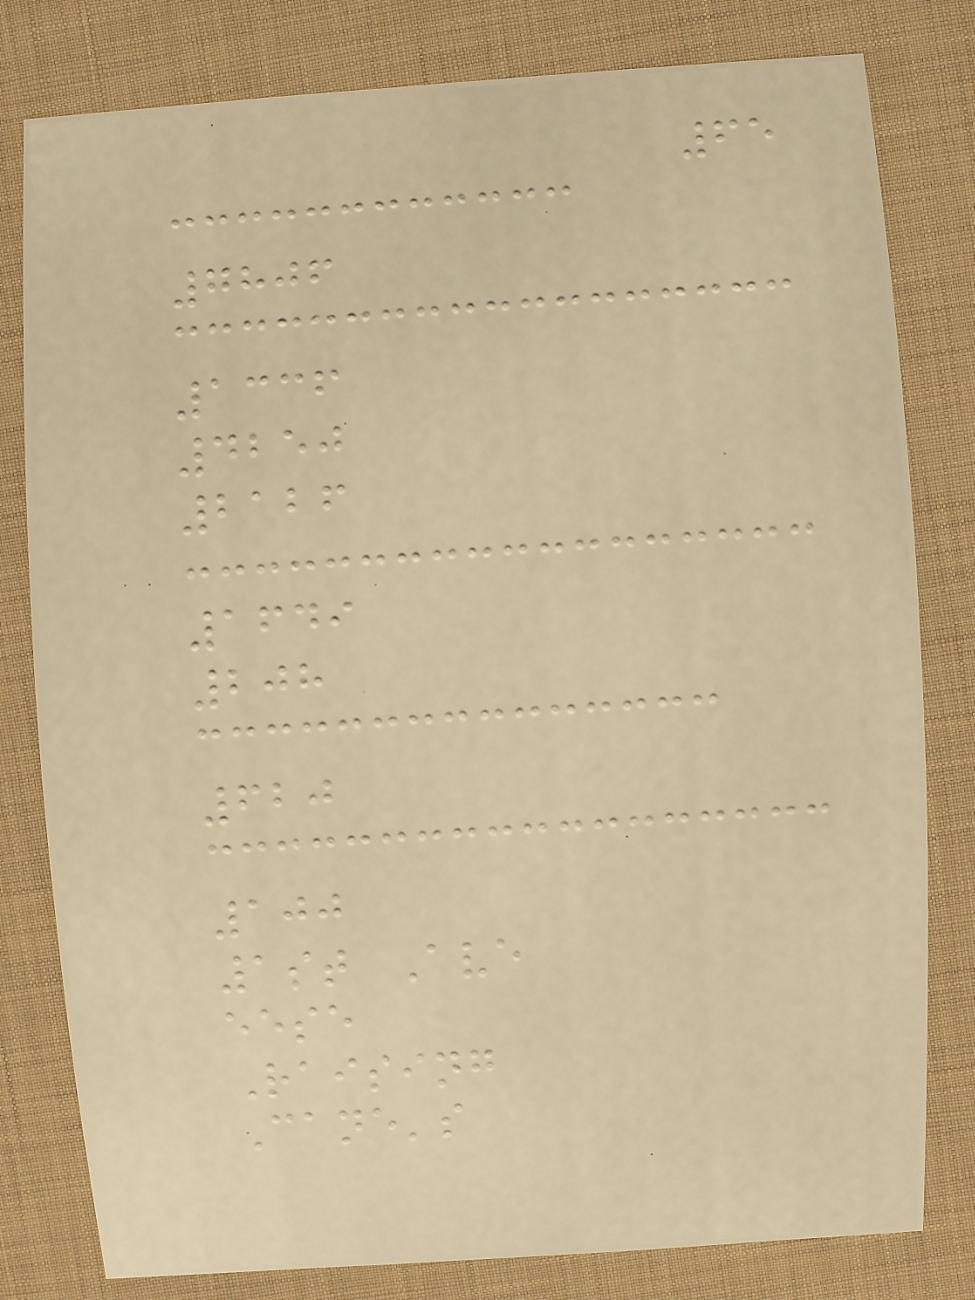65
7806
1336
4250
2126
1649
208
620
100
1st Ave
eese
Raising
Cane's
